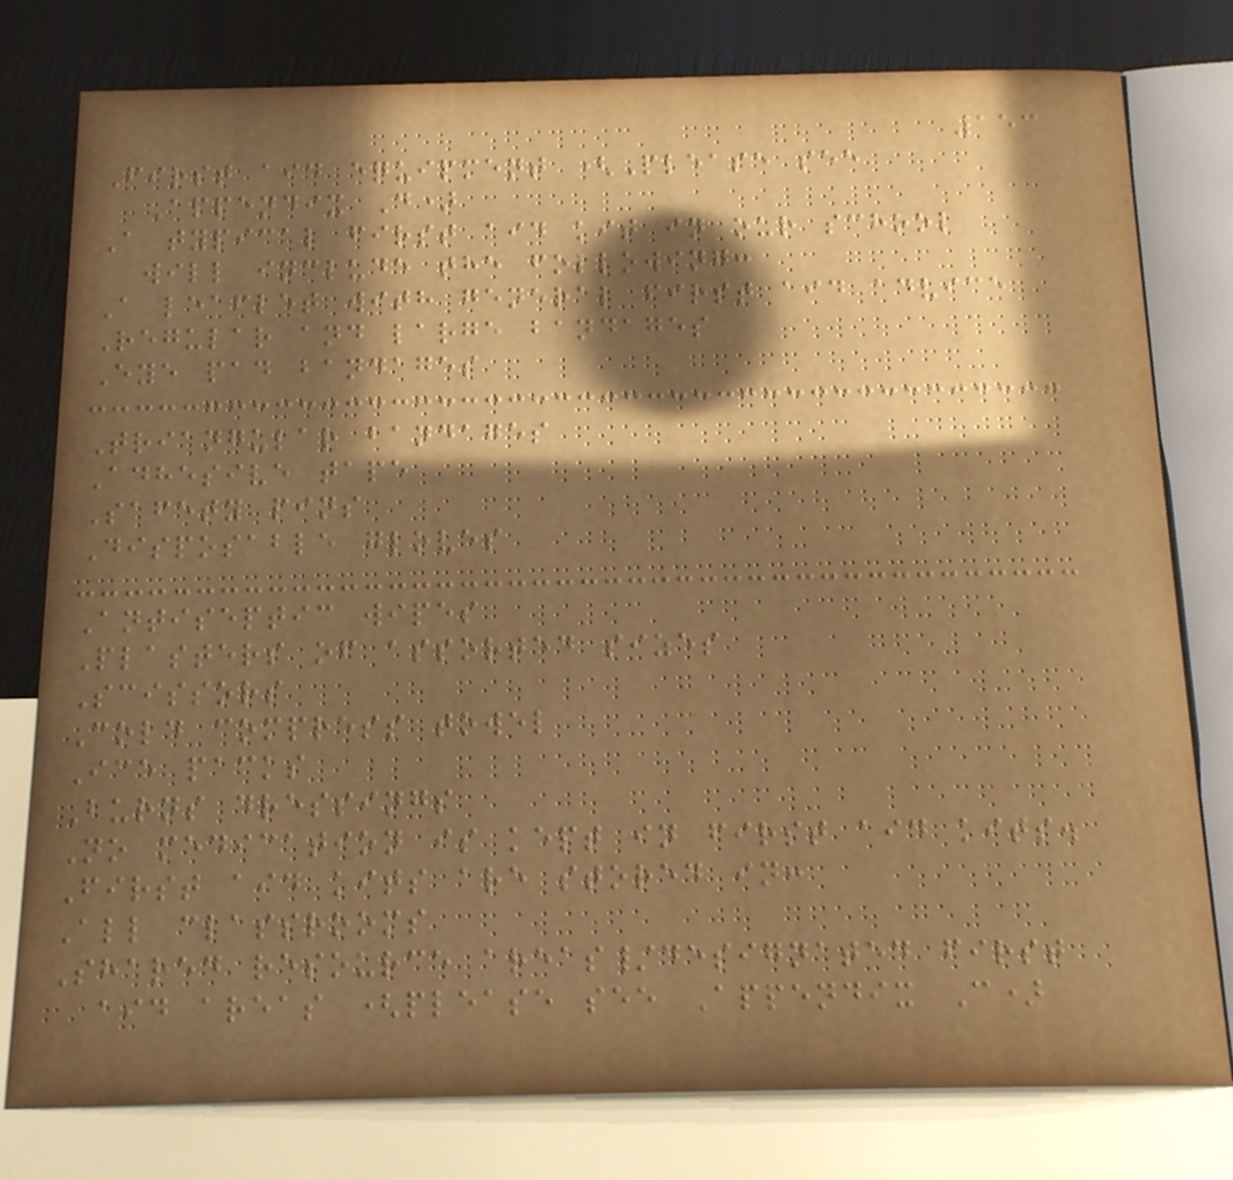153
First aid equipment (Please see
Appendix D)
A typical first aid kit in our school
will include the following:
A leaflet with general first aid advice
Regular and large bandages
Eye pad bandages
Triangular bandages
Adhesive tape
Safety pins
Disposable gloves
Antiseptic wipes
Plasters of assorted sizes
Scissors
Cold compress towel
Ice packs
Burns dressings
No medication is kept in first aid kits.
First aid kits are stored in:
All classrooms
Shared resource areas/designated first
aid areas (please see Appendix C)
